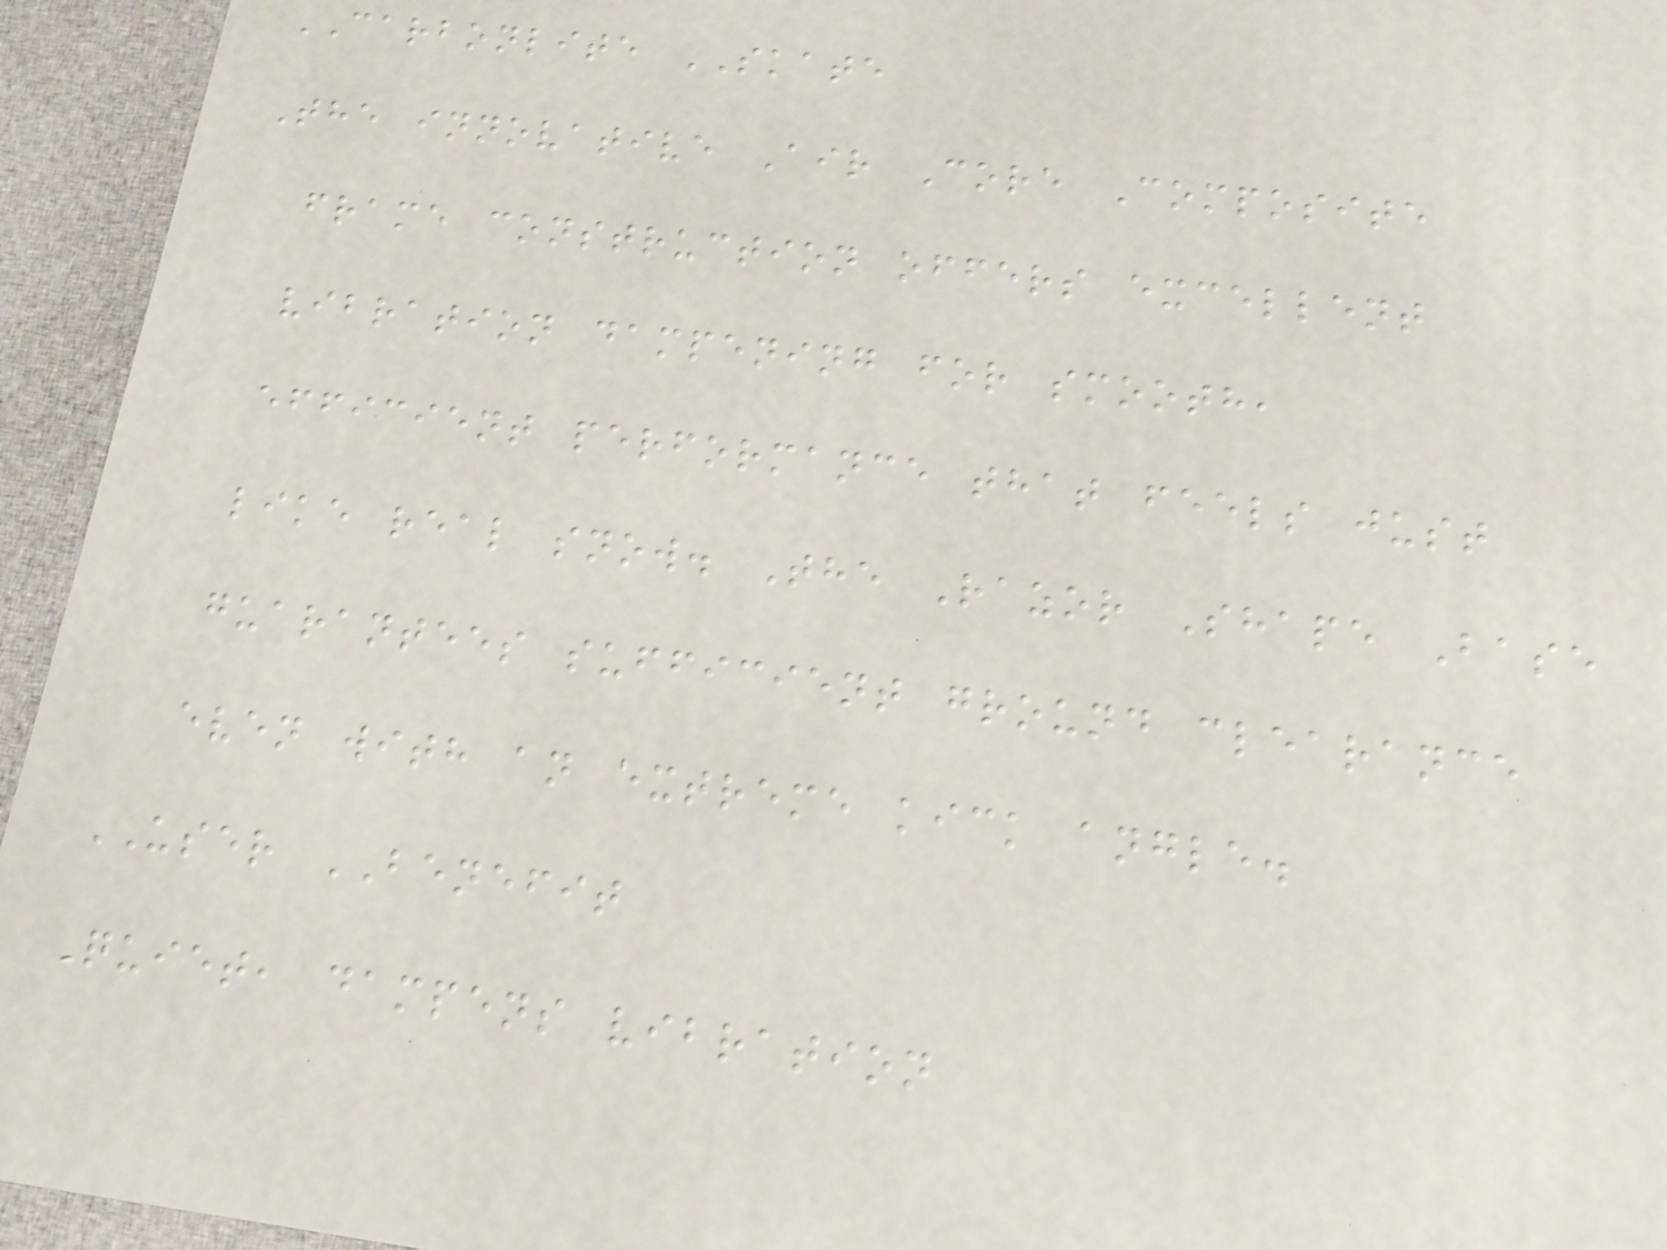CARBONLITE SKATE
The innovative Air Core Composite
frame construction offers excellent
vibration dampening for smooth,
efficient performance that feels just
like real snow. The Razor Shape Base
guarantees sufficient ground clearance
even with an extreme kick angle.
USER BENEFIT
Quiet, dampens vibration
